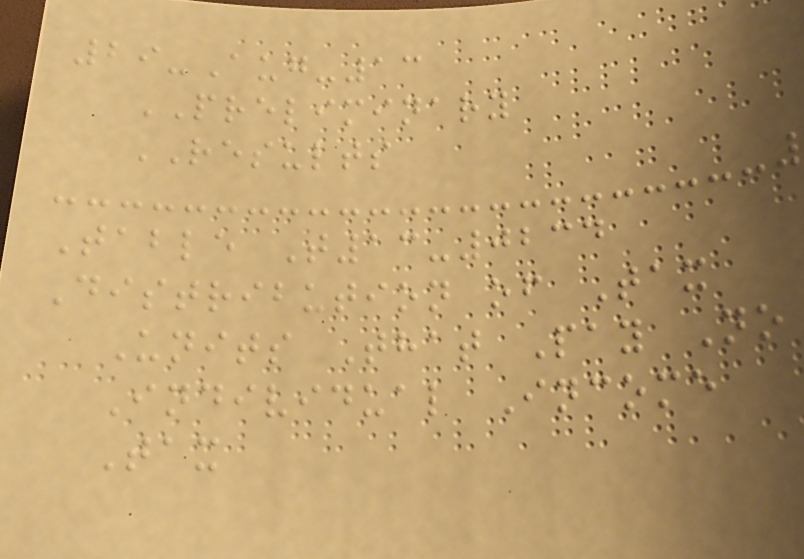29-Aug-13
PRELIMINARY
RESULTS
Table T13-0234
Distribution of Tax
Units That Pay No
Individual Income
Tax
